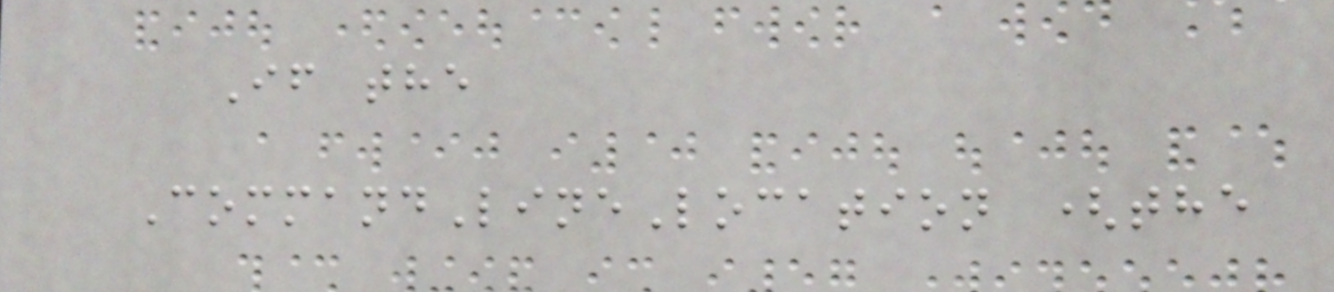If the
CommandLineLocation (the
